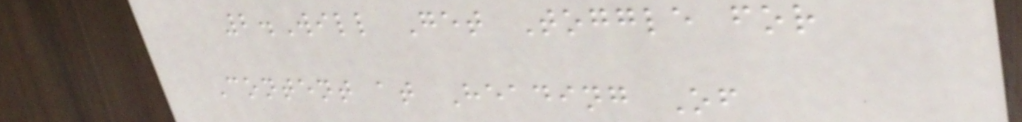2.Will Get Toggle for
Content at Heading Of
